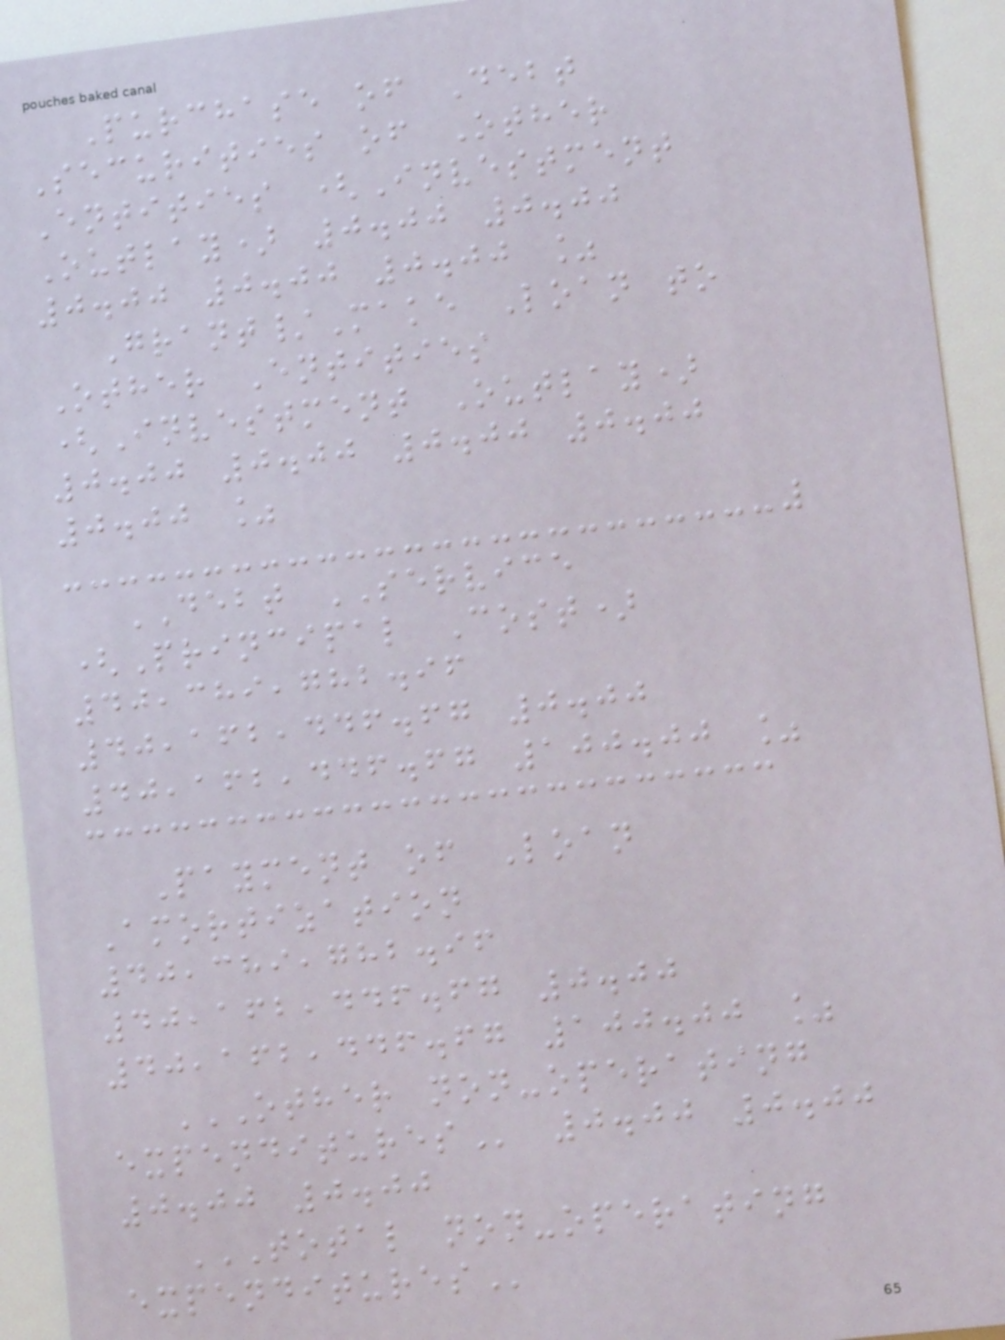Purchase of Debt
Securities of Other
Entities (Investment
Outlay) 0.00 0.00
0.00 0.00 0.00 %
Grant/Make Loan to
Other Entities
(Investment Outlay)
0.00 0.00 0.00 0.00
0.00 %
DEBT SERVICE
(Principal Cost)
40,389,782.96
40,162,446.67 0.00
40,162,446.67 100.00 %
Payment of Loan
Amortization
40,389,782.96
40,162,446.67 0.00
40,162,446.67 100.00 %
OTHER NON-OPERATING
EXPENDITURES 0.00 0.00
0.00 0.00
TOTAL NON-OPERATING
EXPENDITURES
